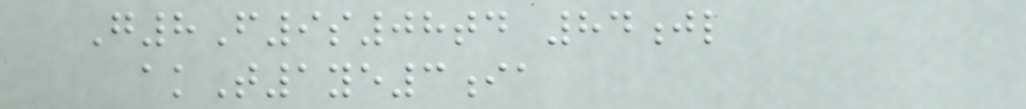G8F9s08td 84jl
akT1ye3ia
